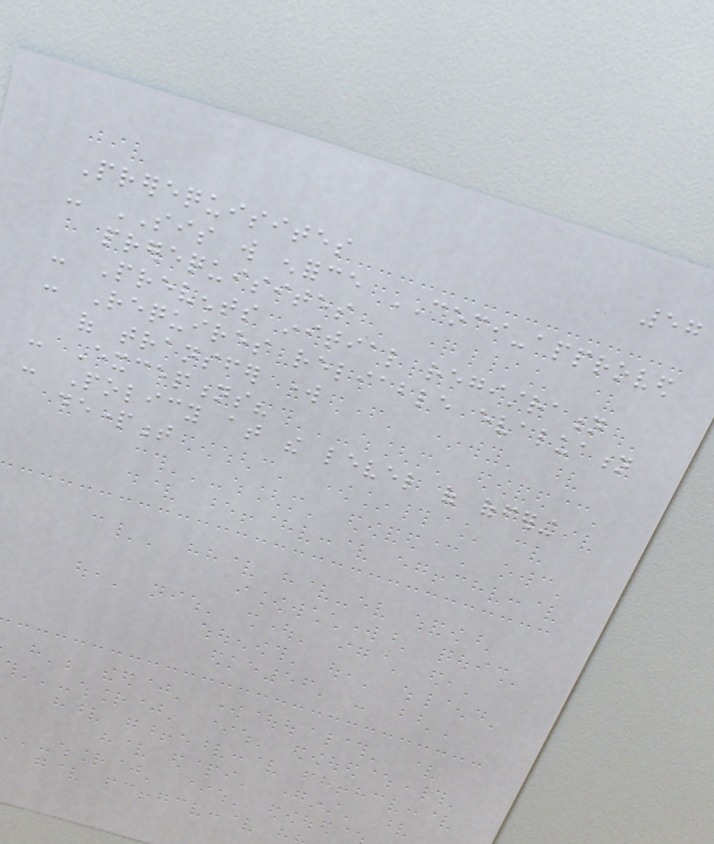57
Prerequisites
- SIS will enforce COCI-approved
prerequisites
- Prevents initial registration
- Requires reliable evaluation
of transfer work
- Exceptions?
- Policy at the level of offering
department
